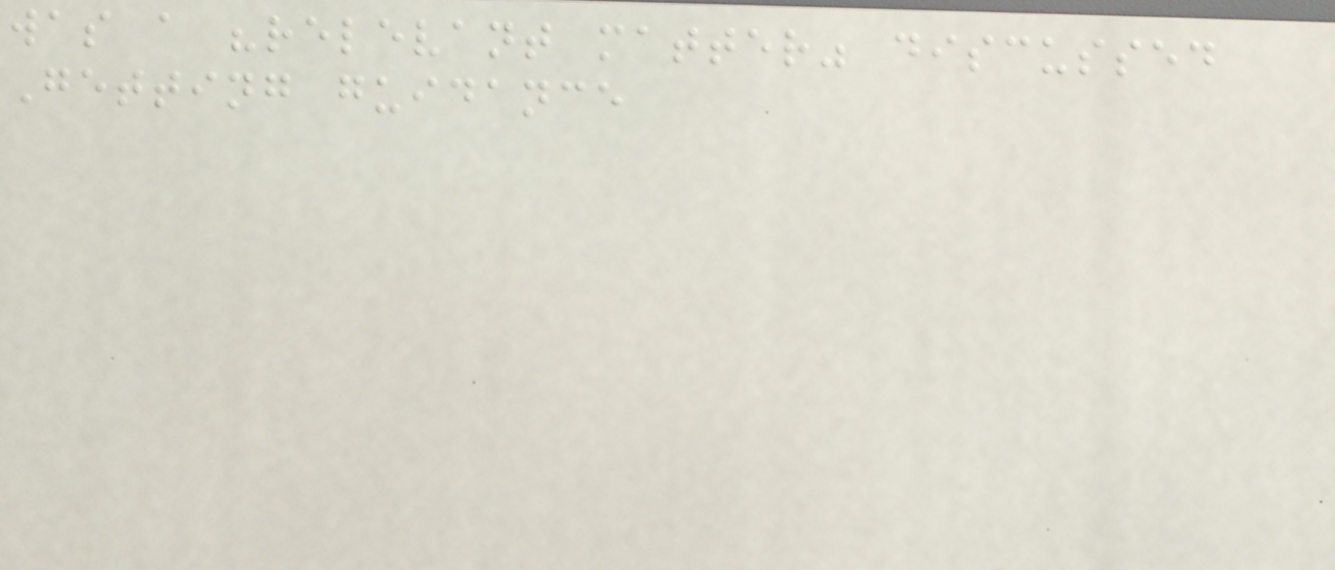was a "relevant matter" discussed
Getting guidance
